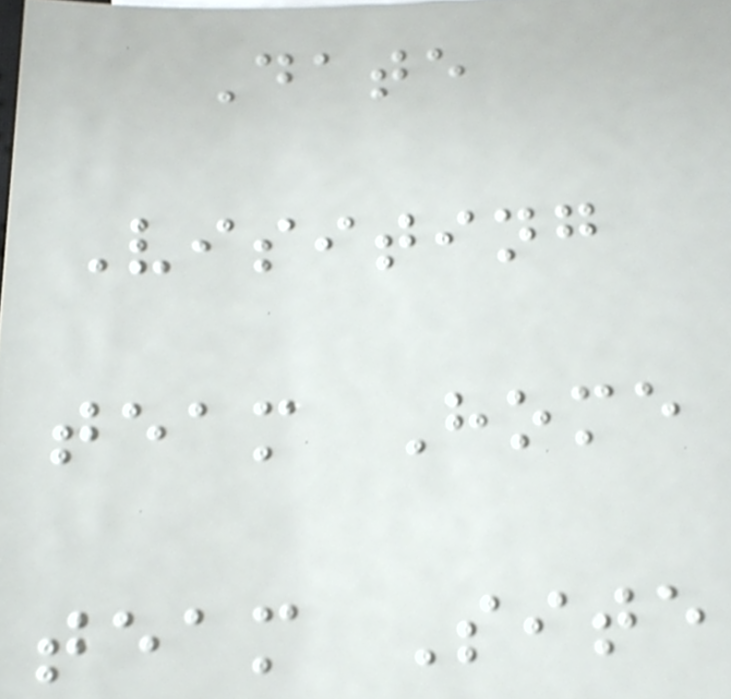Date
Visiting
team Home
team Site
